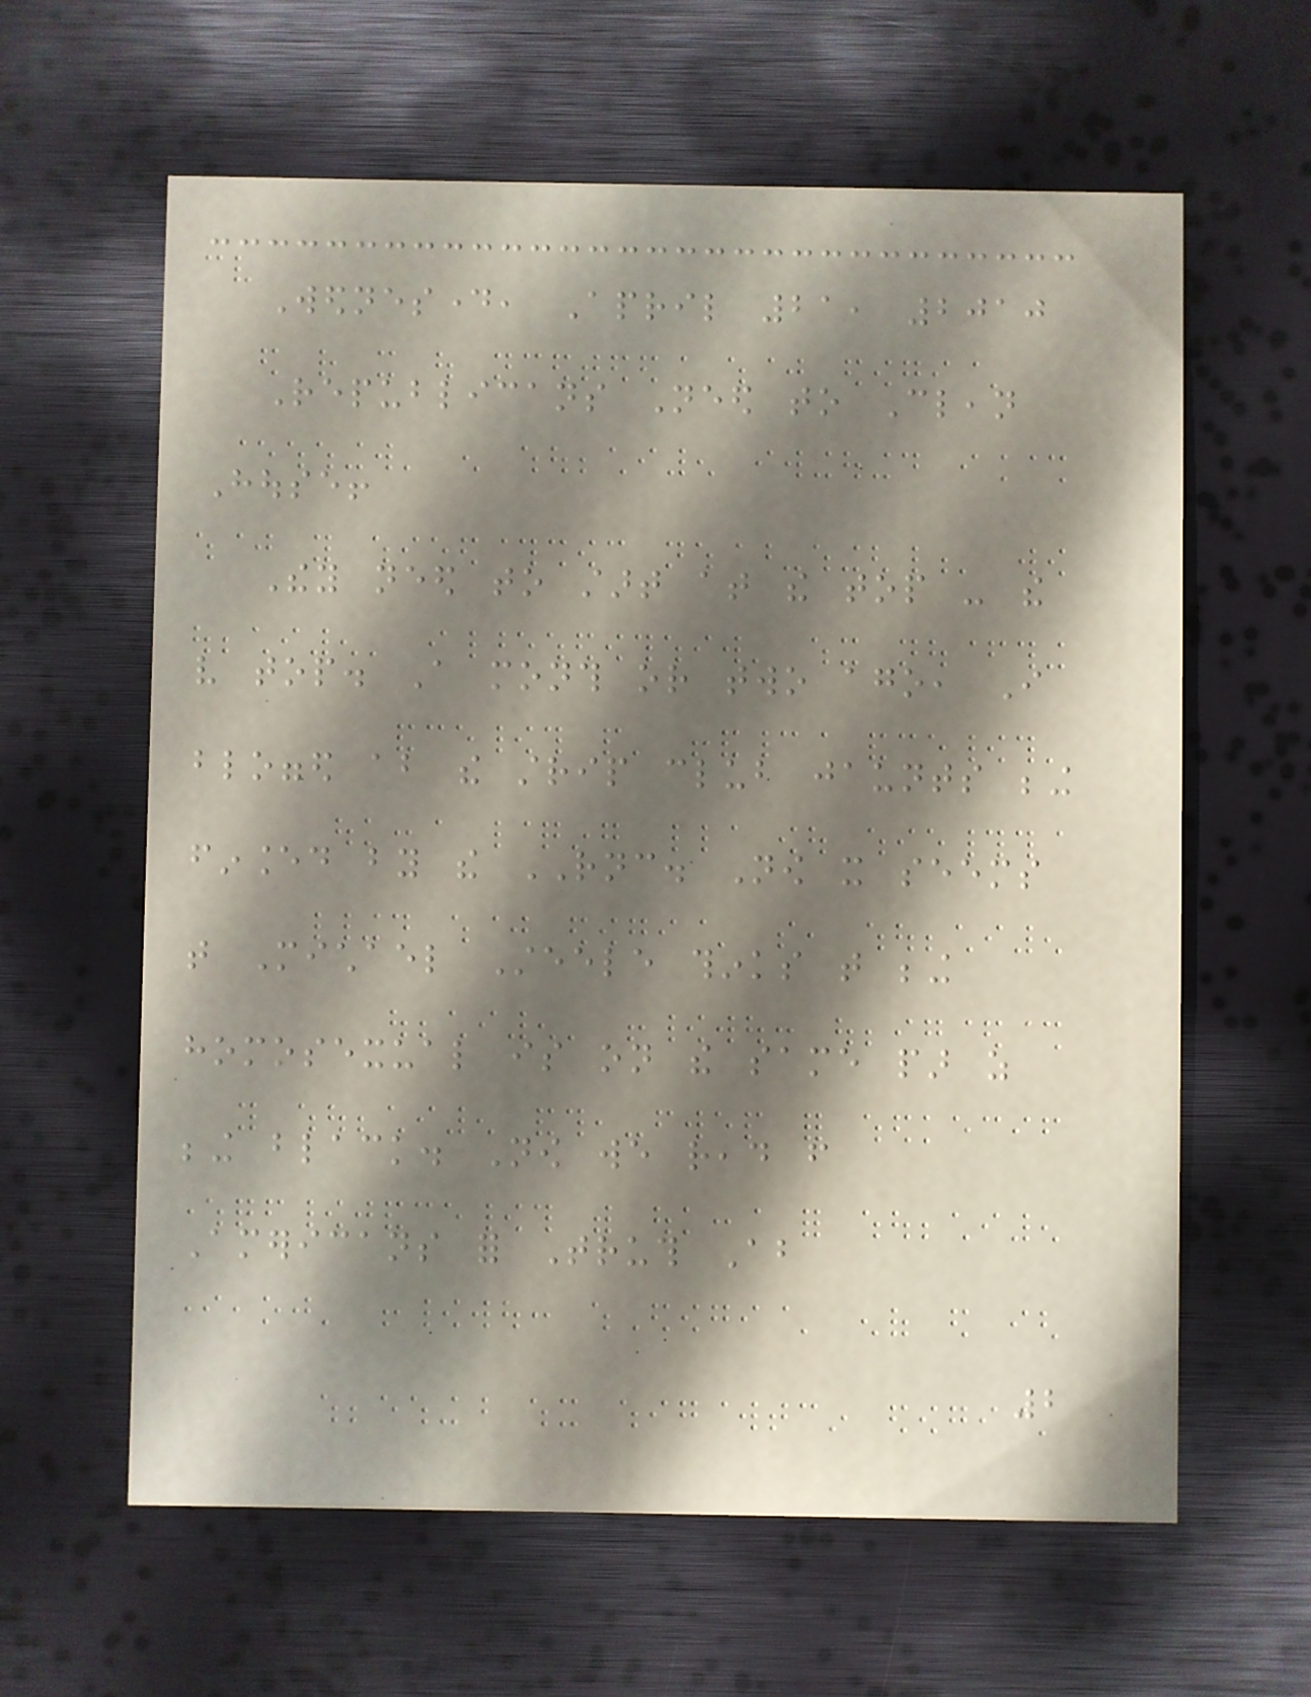Wednesday, April 21, 2010
Republicans Need to Clean
House!
They need to start at the top - the
very top. A month or two ago, I
blogged about the strip club jaunts being
financed by the RNC. Now it seems
that Michael Steele thinks that being
homosexual is on the same par as
being black. Now we read from
Americans for Truth About
2
